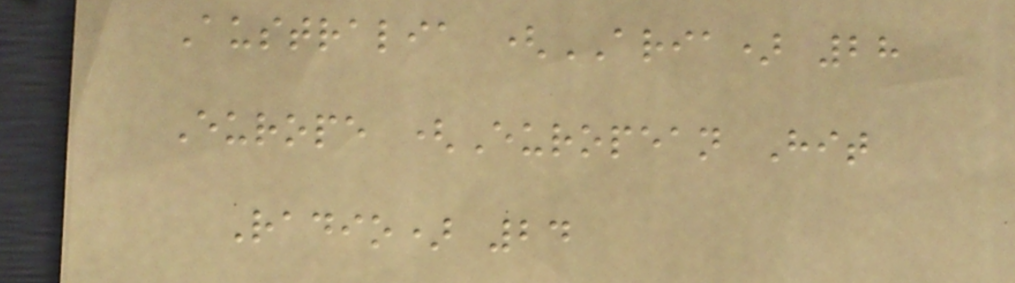Australia (ARIA) 28
Europe (European Hit
Radio) 24
